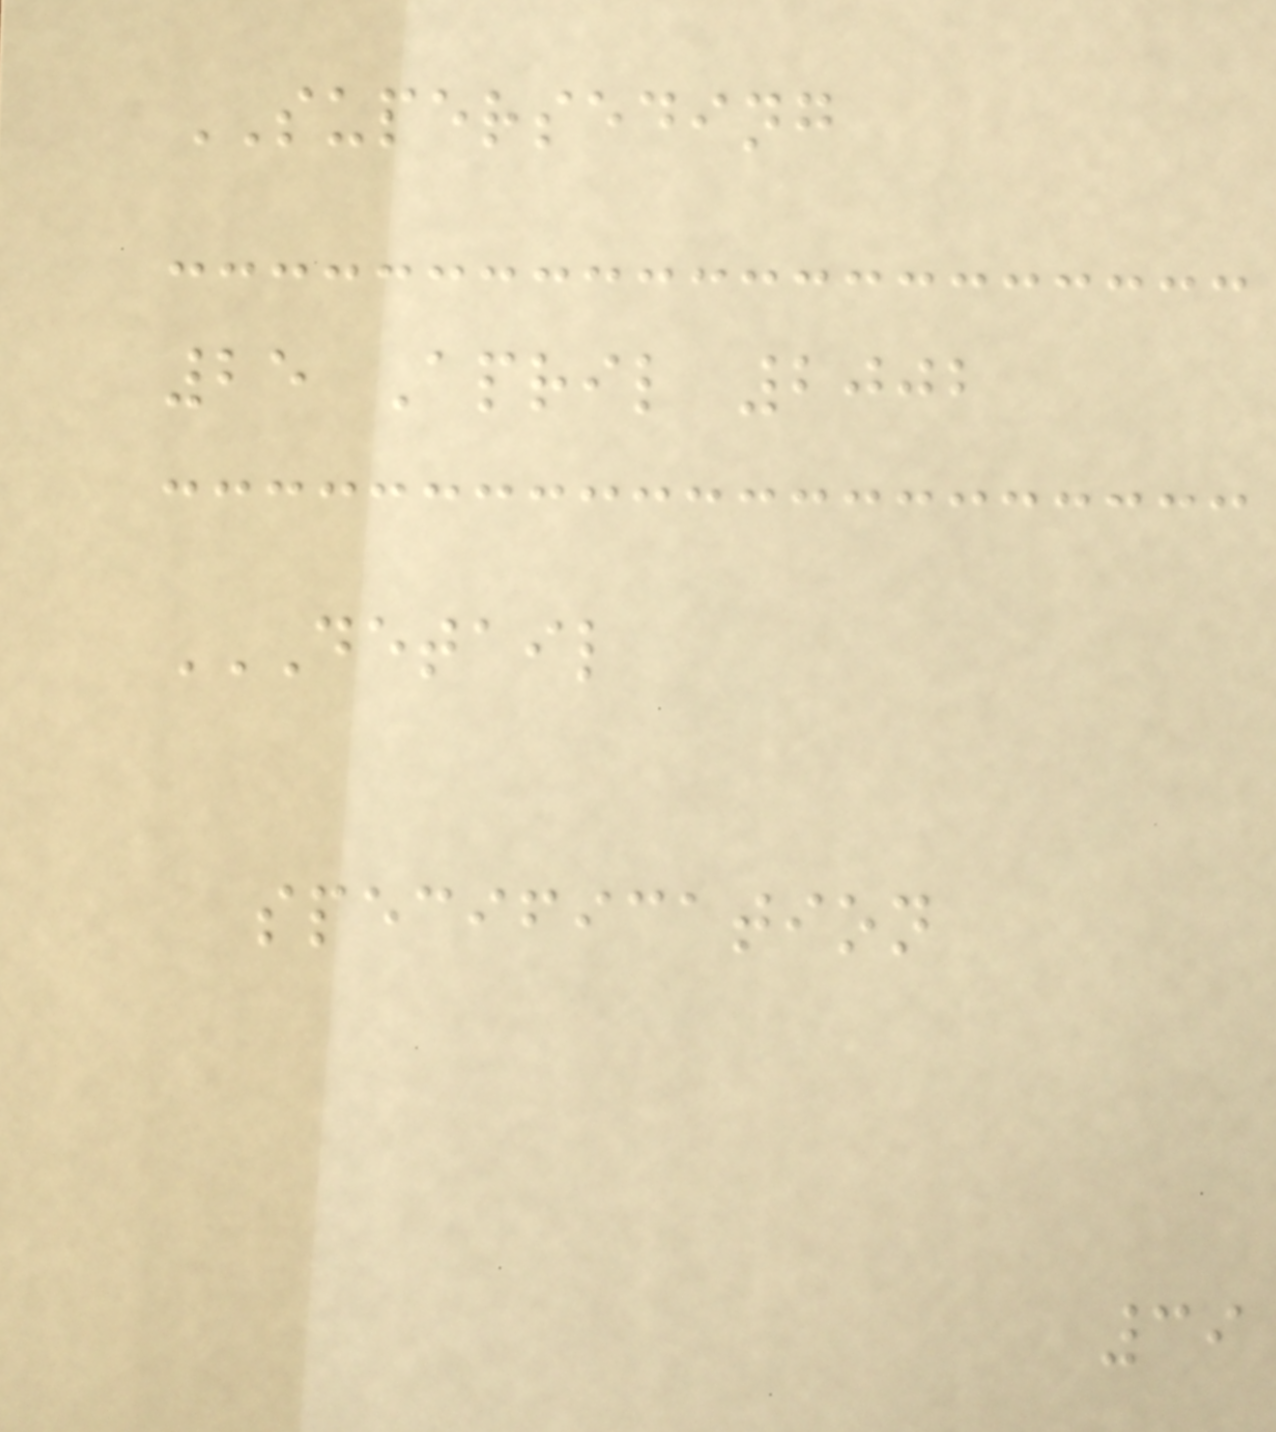SUPERSEDING
25 April 2002
DETAIL
SPECIFICATION
39
